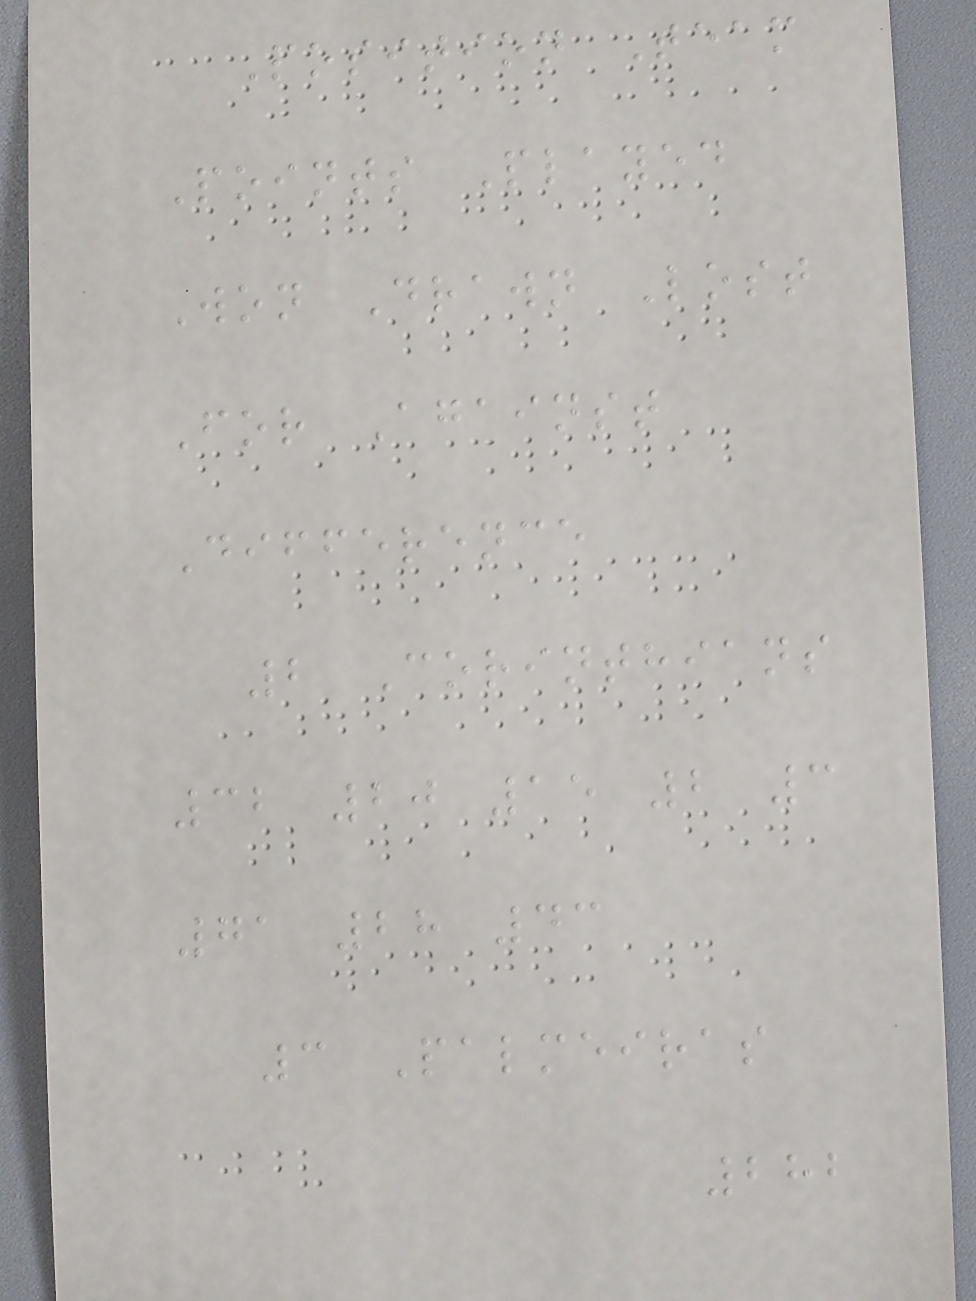Position Team
Points Played
Won Drawn Lost
For Against
Difference
2 Corinthians
32 20 15 2 3
71 28 43
3 Palmeiras
282
